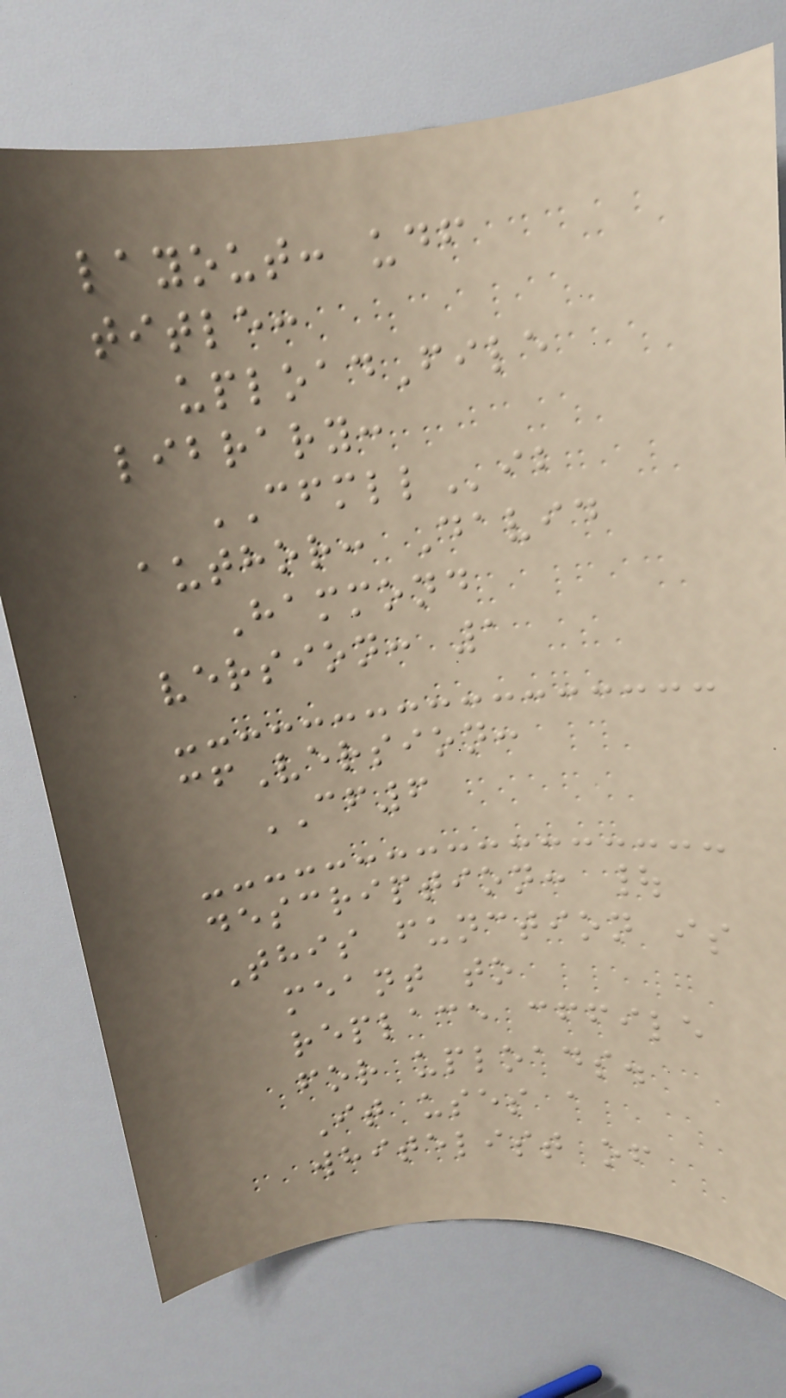layout: udf
title:
uploadFile
library:
CFMLLib
author: David
Hammond
version: 1
cfVersion:
CF6
description: |
This function is
meant to
replace cffile
for uploads.
It uses a
whitelist of
